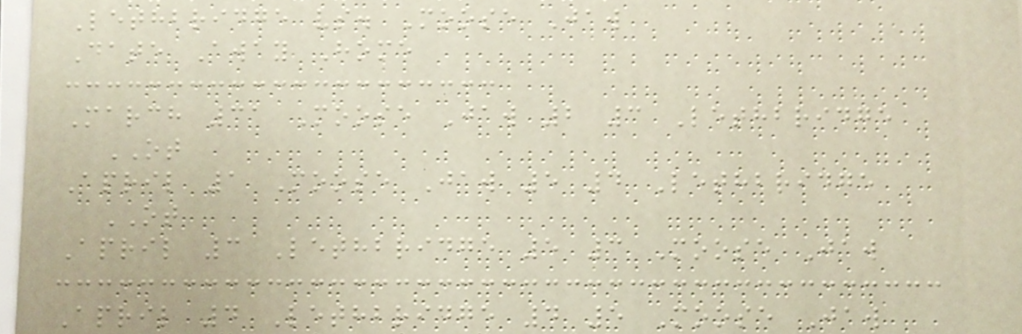Lethbridge vs. Moose Jaw
Date Away Home
March 31 Moose Jaw 2 3 Lethbridge
OT
April 1 Moose Jaw 5 4 Lethbridge
OT
April 3 Lethbridge 5 3 Moose Jaw
April 4 Lethbridge 4 5 Moose Jaw
